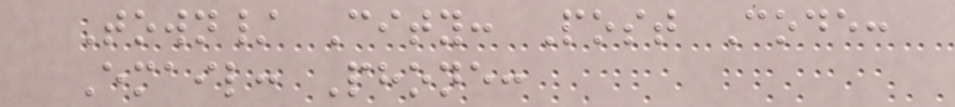Town/ City: Post Code:
Email: Phone:
